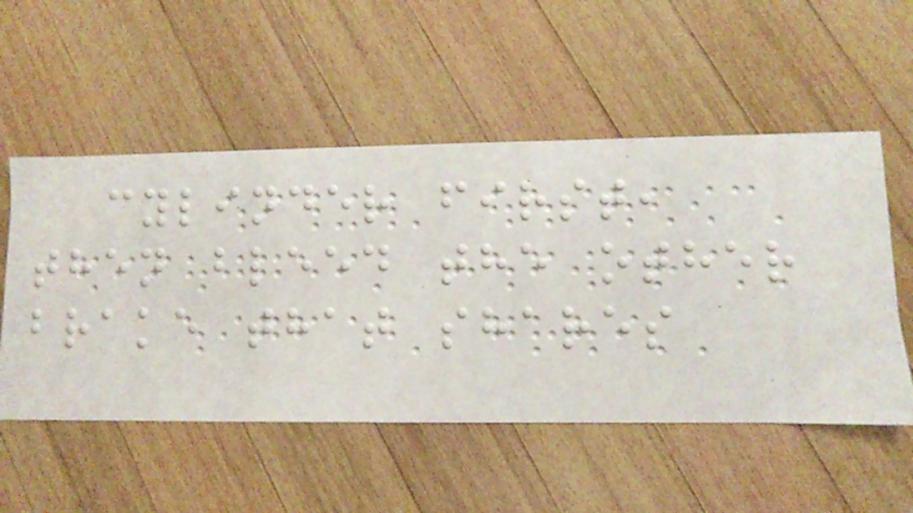cylinder first,
then bleed the other
brake that shares
